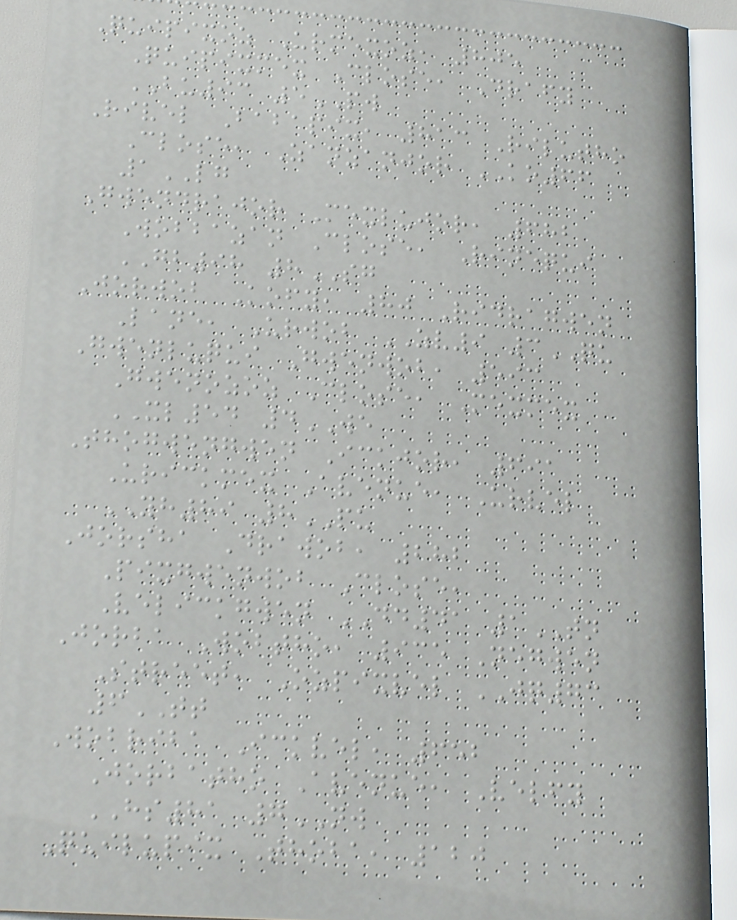Quipixoz Urmexoz, 805
Quipixmex Close, Drafy
BU93 5PW
Rivel Babapix, 813 Rilutho
Close, Zanzanjor KO66
1LG
Gwendrajor Mexlujor, 682
Wobbazan Close, Rinequi
GB98 8SG
Jorwob Kofy, 80 Ridragwen
Lane, Urwob ZV9 3QU
Gwenluqui Gwenwob, 593
Gwenozoz Close, Mexmex
XL54 4WE
Thogwengwen Ickjor, 691
Urickmex Avenue, Urvel
YH89 8PU
Jorsha Drawob, 282
Pixgwenwob Close,
Velickgwen DD41 1TN
Jorba Wobtho, 935 Negwen
Street, Ozpixvel JQ73
6TT
Wobriba Ickvel, 652
Jorbatho Avenue, Velfy
HS81 7NW
Quilupix Thoba, 120
